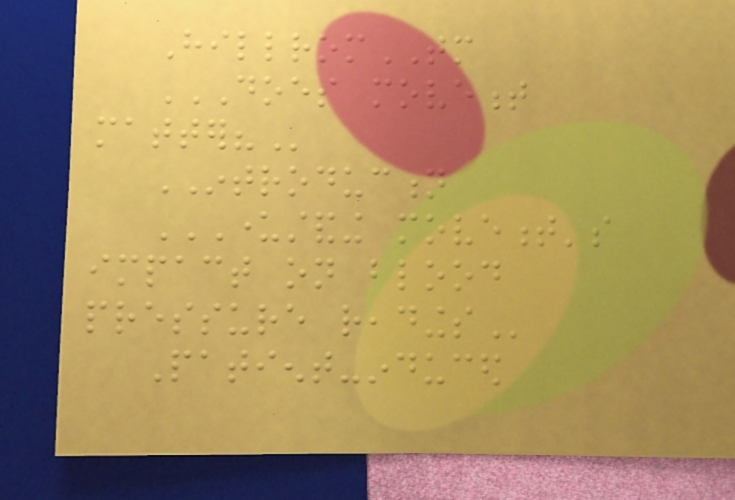HillromTM
DOES MOVEMENT
MATTER?
INTRODUCTION
UNDERSTANDING MOVEMENT'S
IMPACT ON BLOOD
PRESSURE READINGS
Patient-induced
